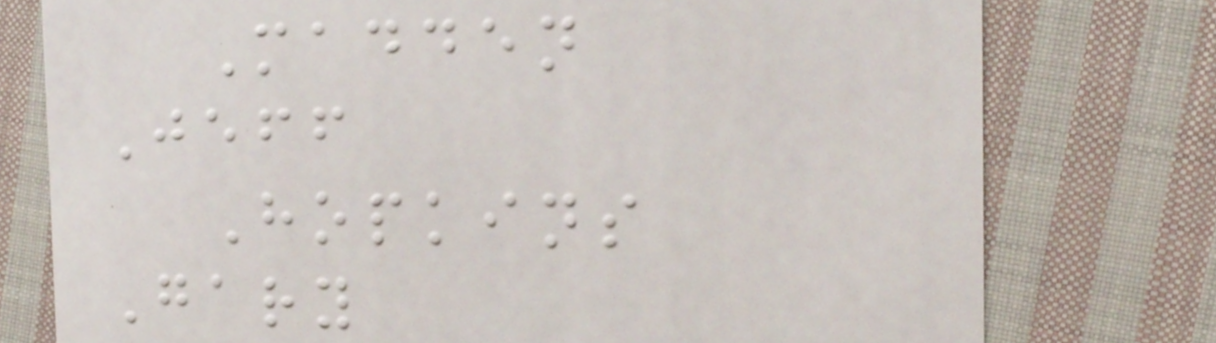Madden
Jeff
Hopkins
Gary
